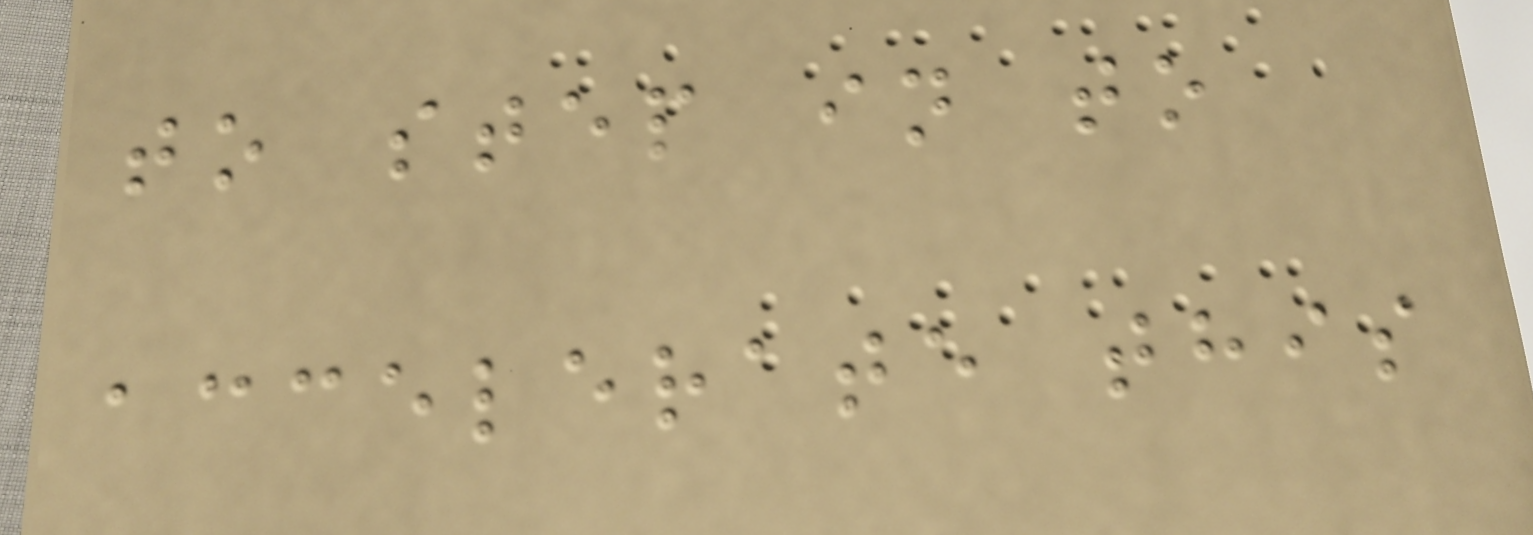to step in to
accelerate this
